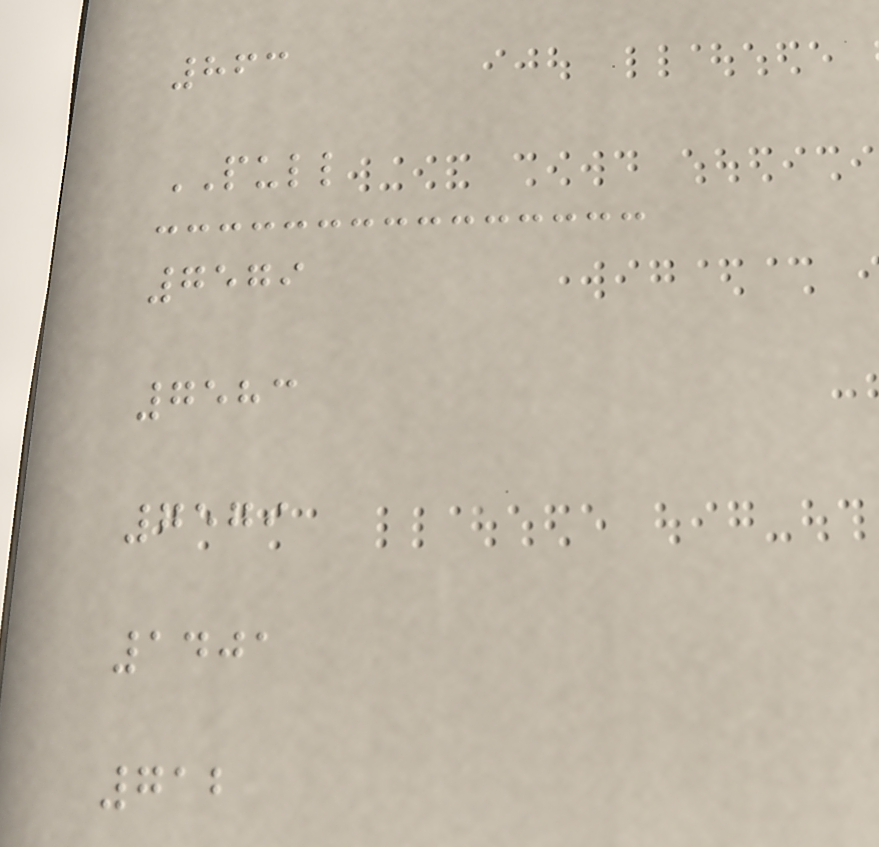863
PULL
7579
7583
7579
1401
712
